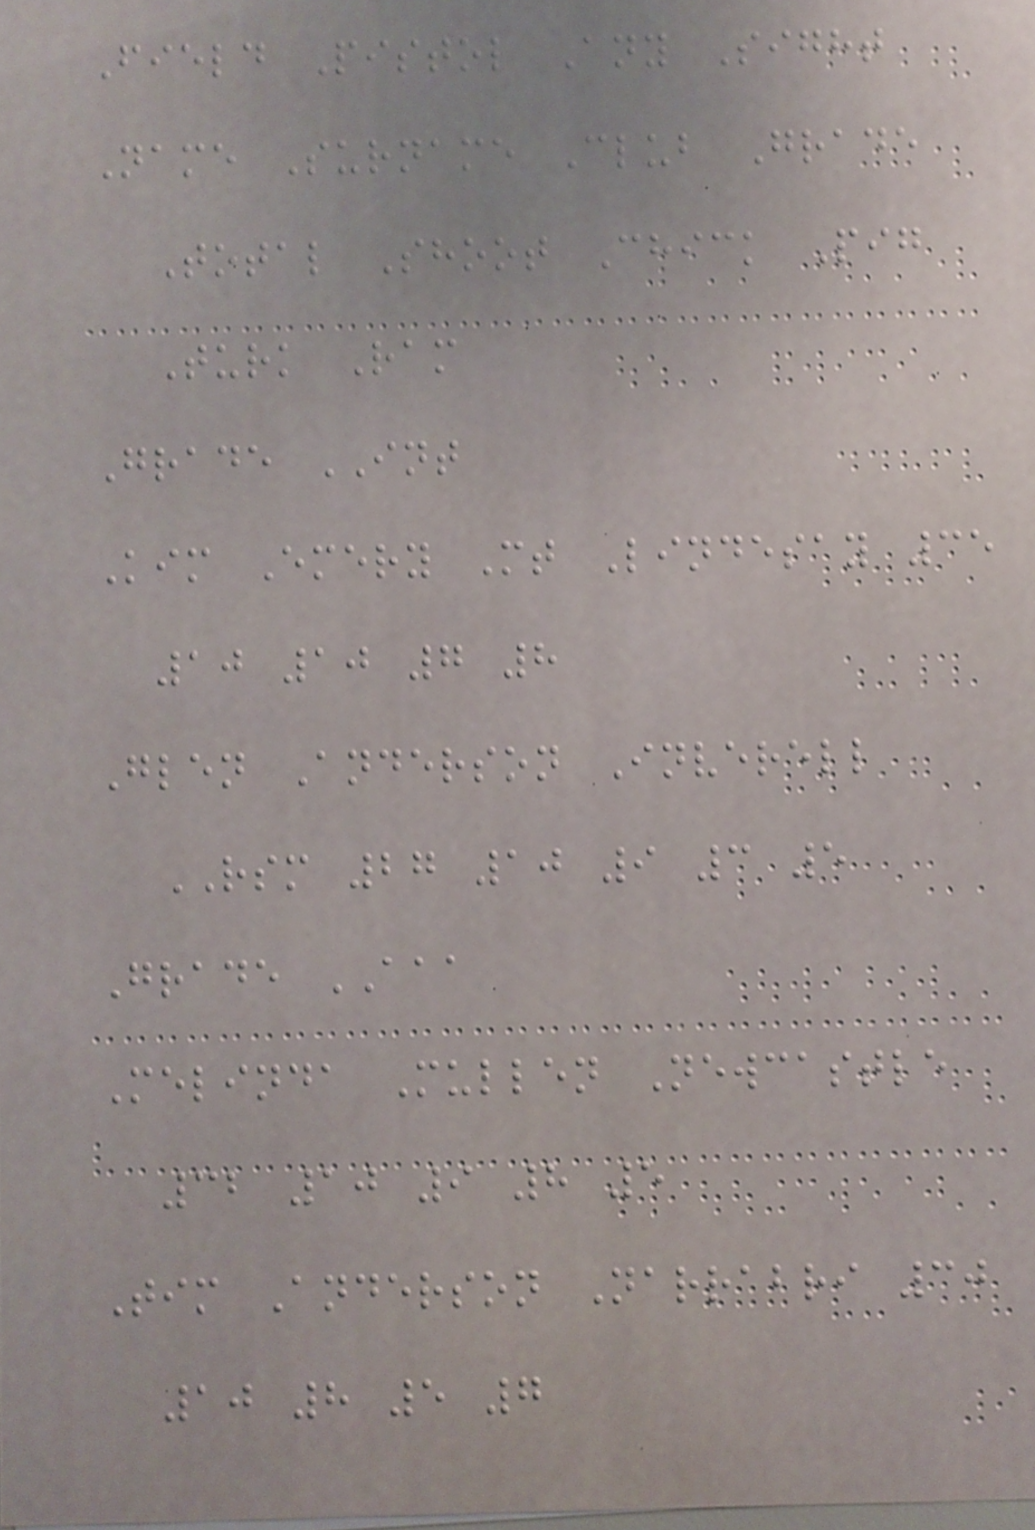Field Pistol Any Sight
Name Surname Club Grade
Total Shoot Chick Pig
Turk Ram
Grade INT
Kim Emery Mt Lindesay 35
10 10 7 8
Glen Anderson Inverell
RSM 27 10 9 3 5
Grade AAA
Melinda Mullen Newcastle
32 10 9 8 5
Tim Anderson Narrabri 30
10 8 5 7
